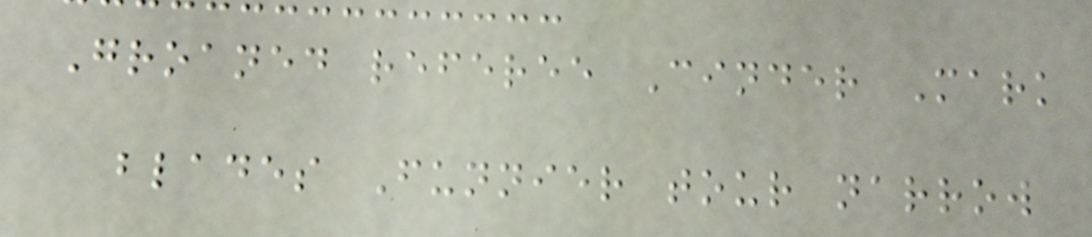Groaned referee Cinder Mark
blades Funnier tour narrow
